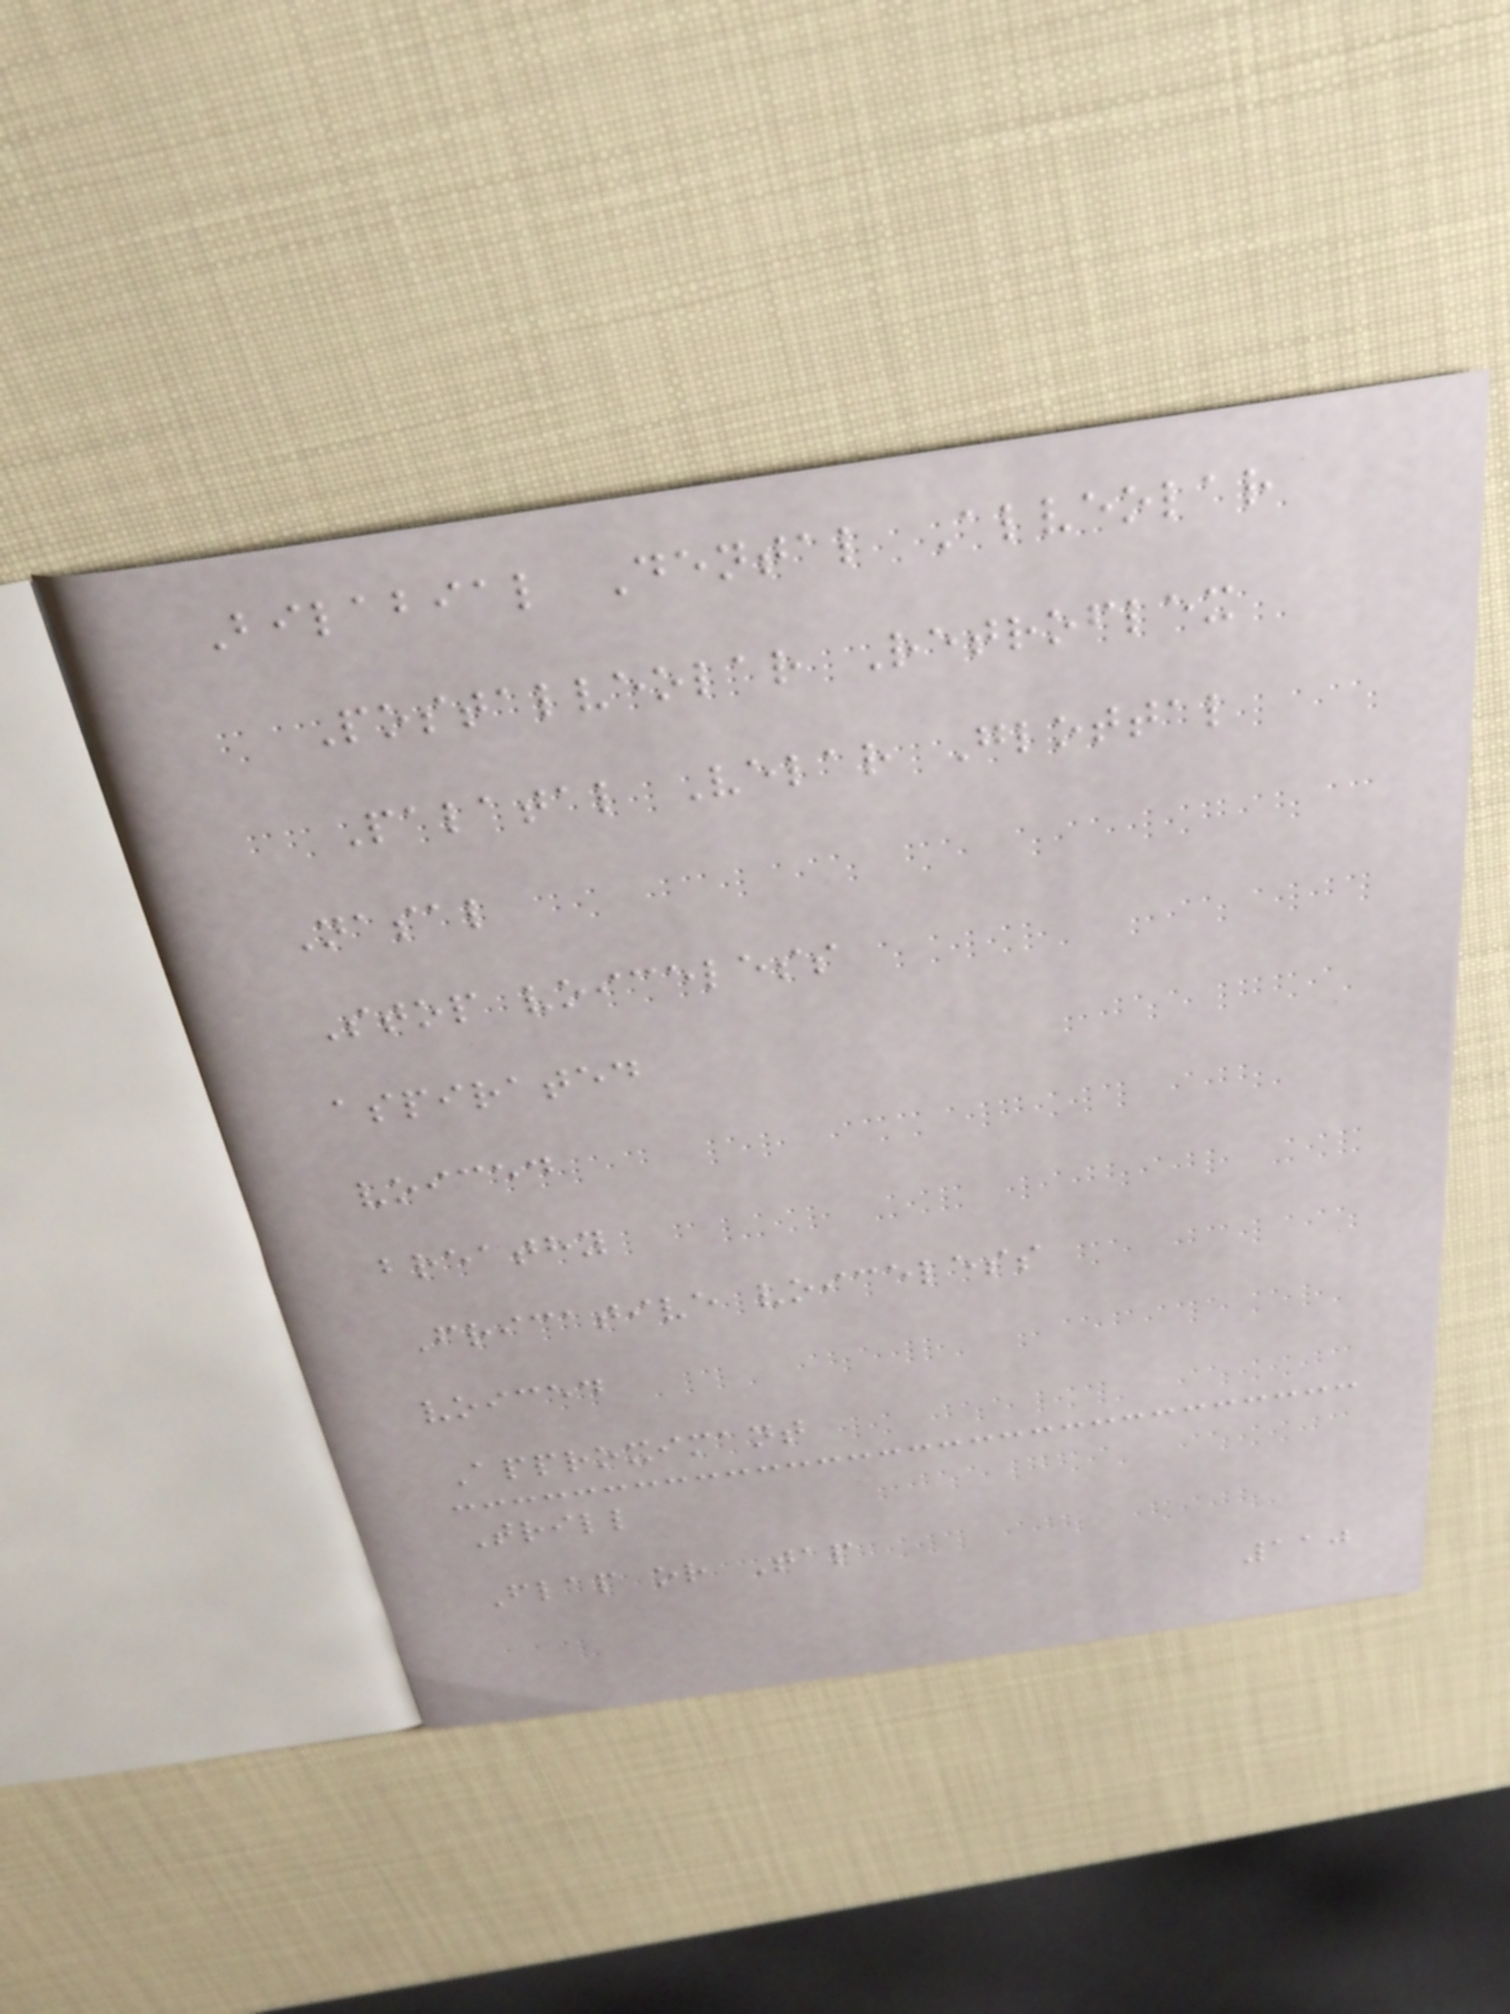Bilabial Dental Alveolar
Postalveolar Retroflex
Palatal Velar Glottal
Nasal
Stop voiceless
aspirated
voiced
breathy
Fricative voiceless
voiced
Approximant
Trill
Flap or Tap
110
